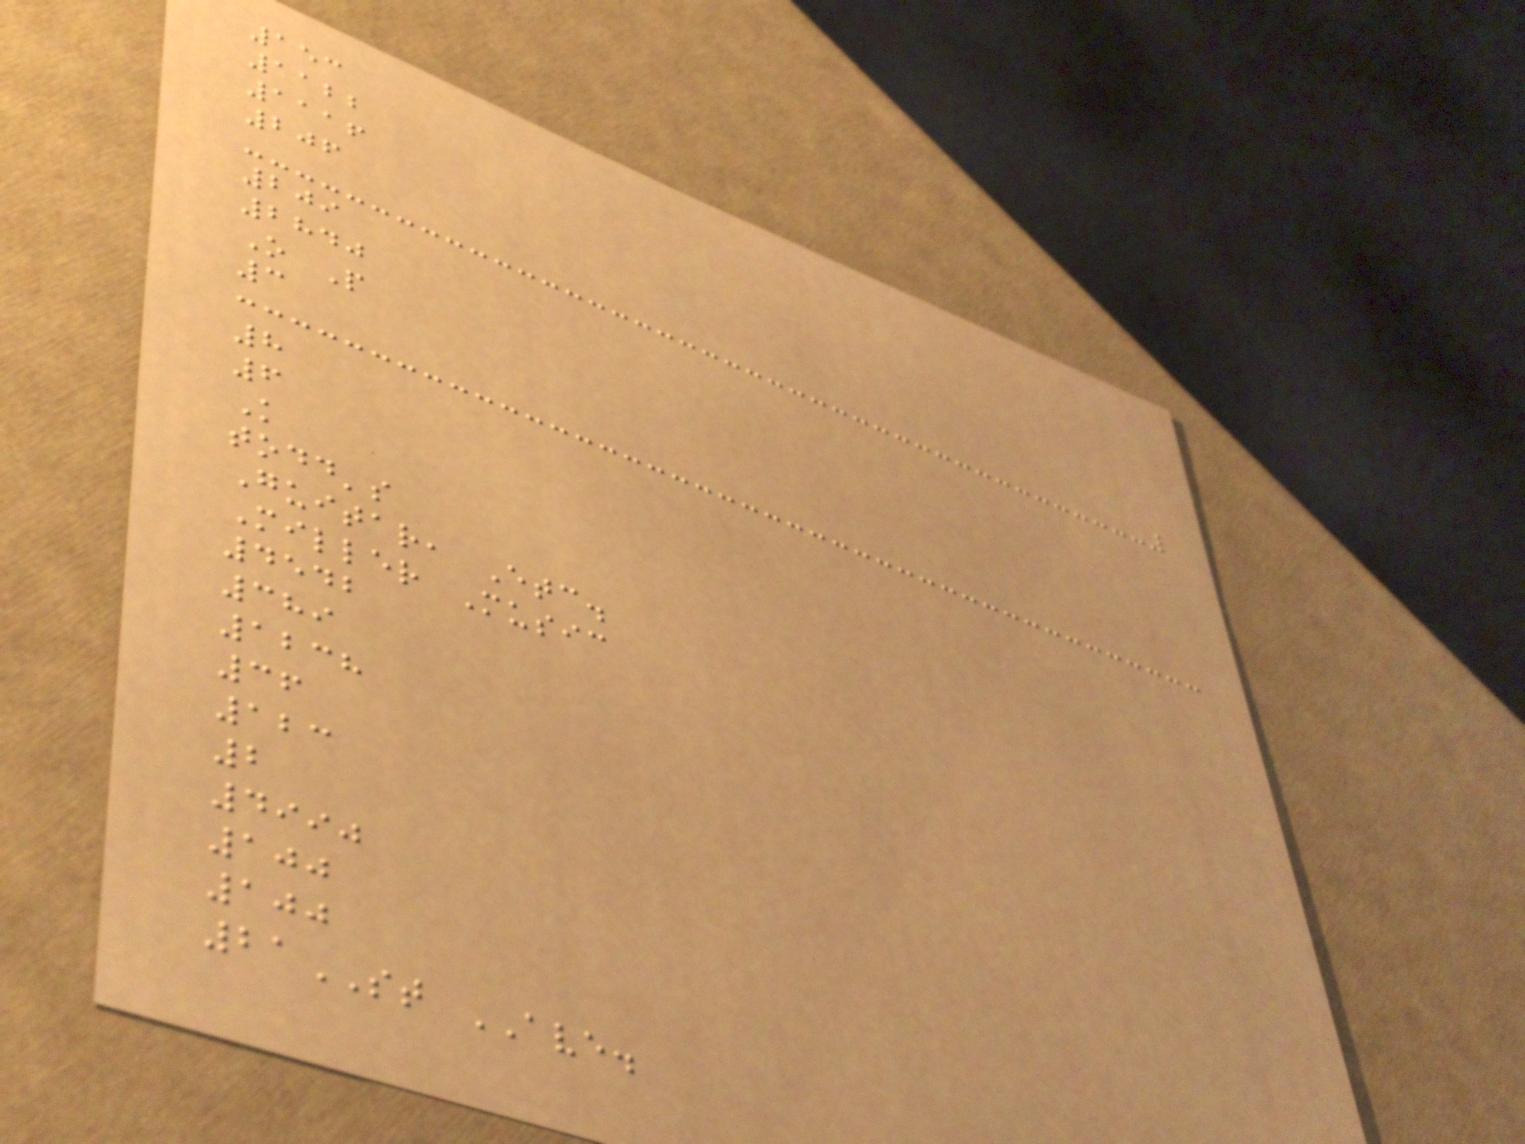153
1122
1116
206
209
2840
O P
3
8
6
K
todd's
Guitar, Etc.
Miller Music
4542
389
1238
36
123
2
4990
100
100
21ST AVE.
